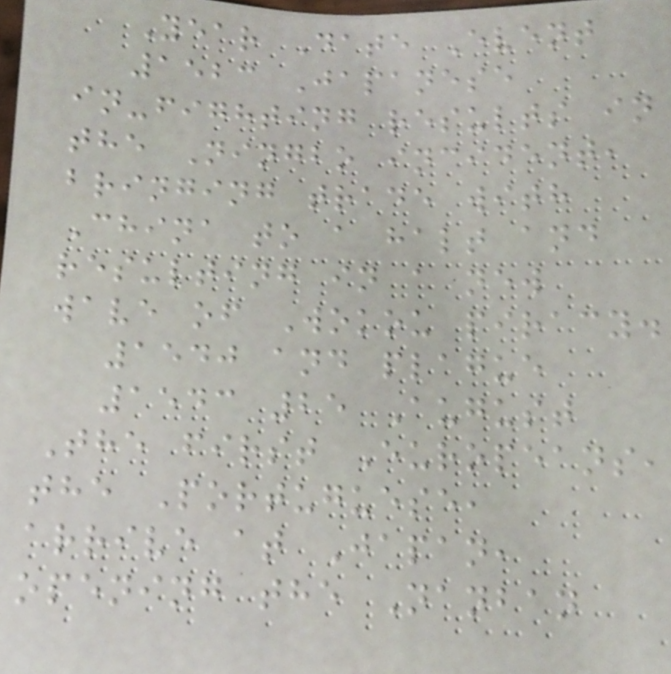Year Date Event
1523 Japanese
in-fighting results in
the Ningbo incident,
bringing trade with
China to a halt and
resulting in a new
wave of Wokou piracy.
1540 and plague
1543 25 August
The first Europeans,
the Portuguese,
arrive at Japan,
opening the Nanban
